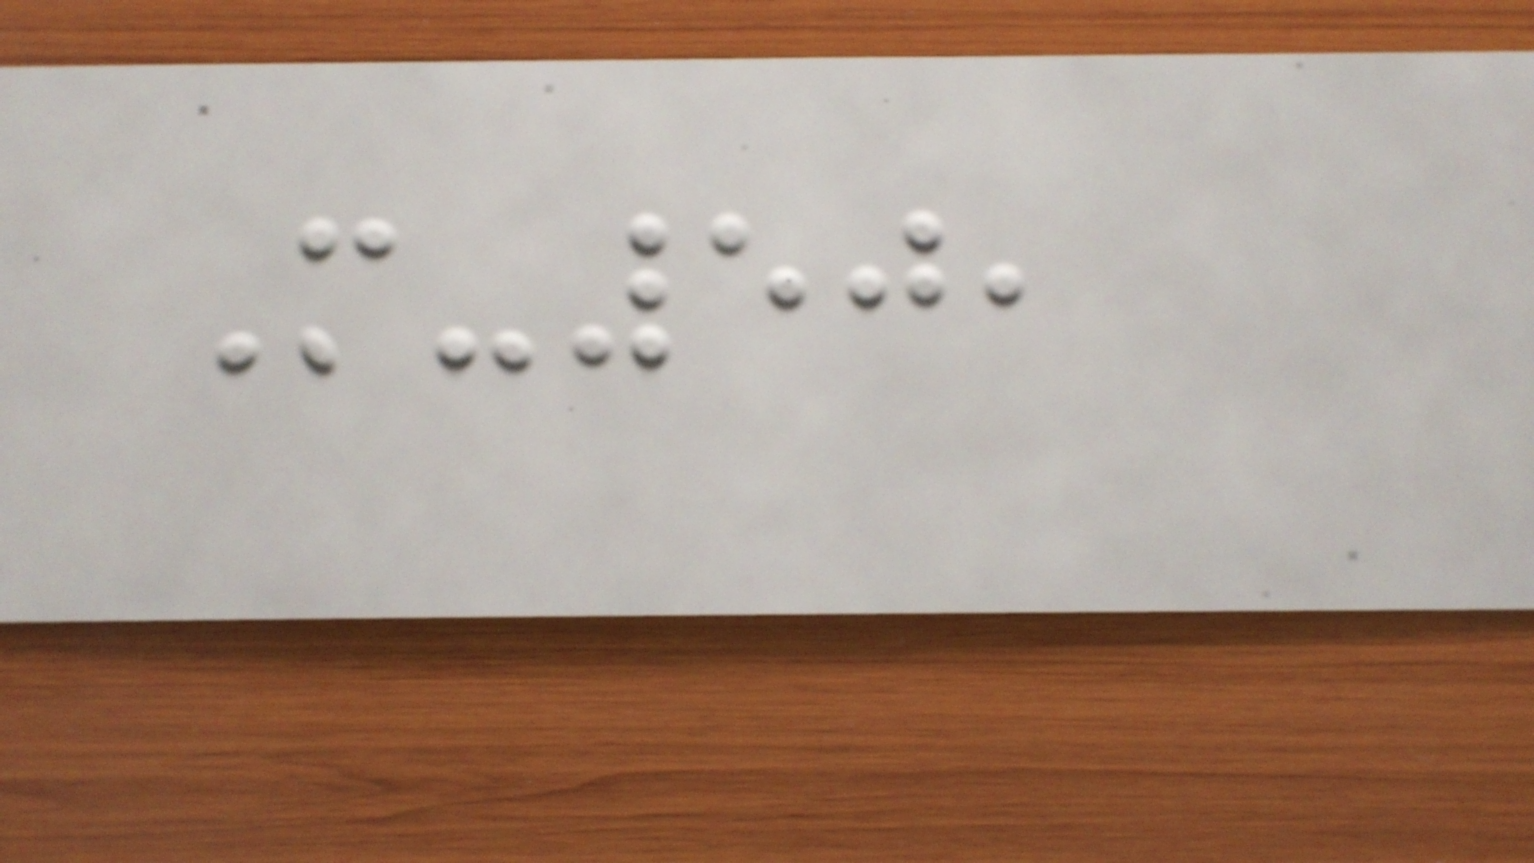M-50,
